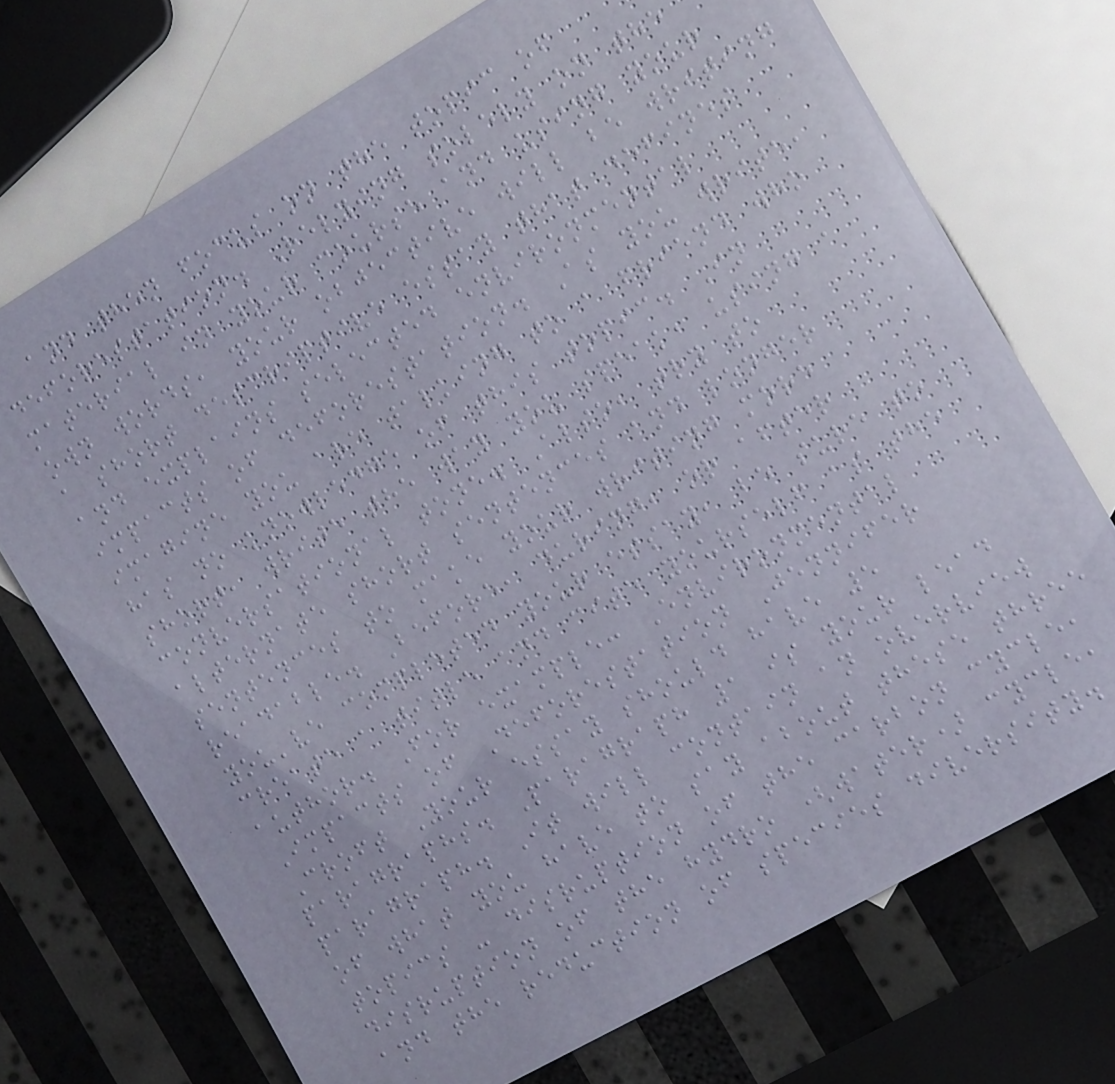and then focus on the topic of
deforestation. Relying solely on the
material in your course and using your
own words, your objective will be writing
a short descriptive essay that defines
and explains selected environmental
impacts of deforestation. As you write,
imagine you are talking to a friend who
has no knowledge of this topic. In
short, write the way you speak, using a
conversational tone. Also, try to
alternate short sentences and longer
sentences to make your writing more
readable. Before, during, or after
you've completed your essay, be sure to
create a title and cite yourself as the
author. For example: Environmental
Impacts of Deforestation Jennifer
Croft Your essay should have 5
paragraphs. Paragraph 1 is your lead
paragraph. It will contain an overview
of what you have to say about these three
topics - disruption of the carbon cycle,
disruption of the hydro (water) cycle,
and the reduction of species diversity.
